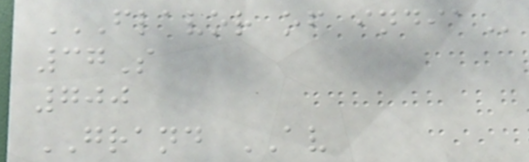FLAVOR OF INDIA
37S
700
GRAND AV
